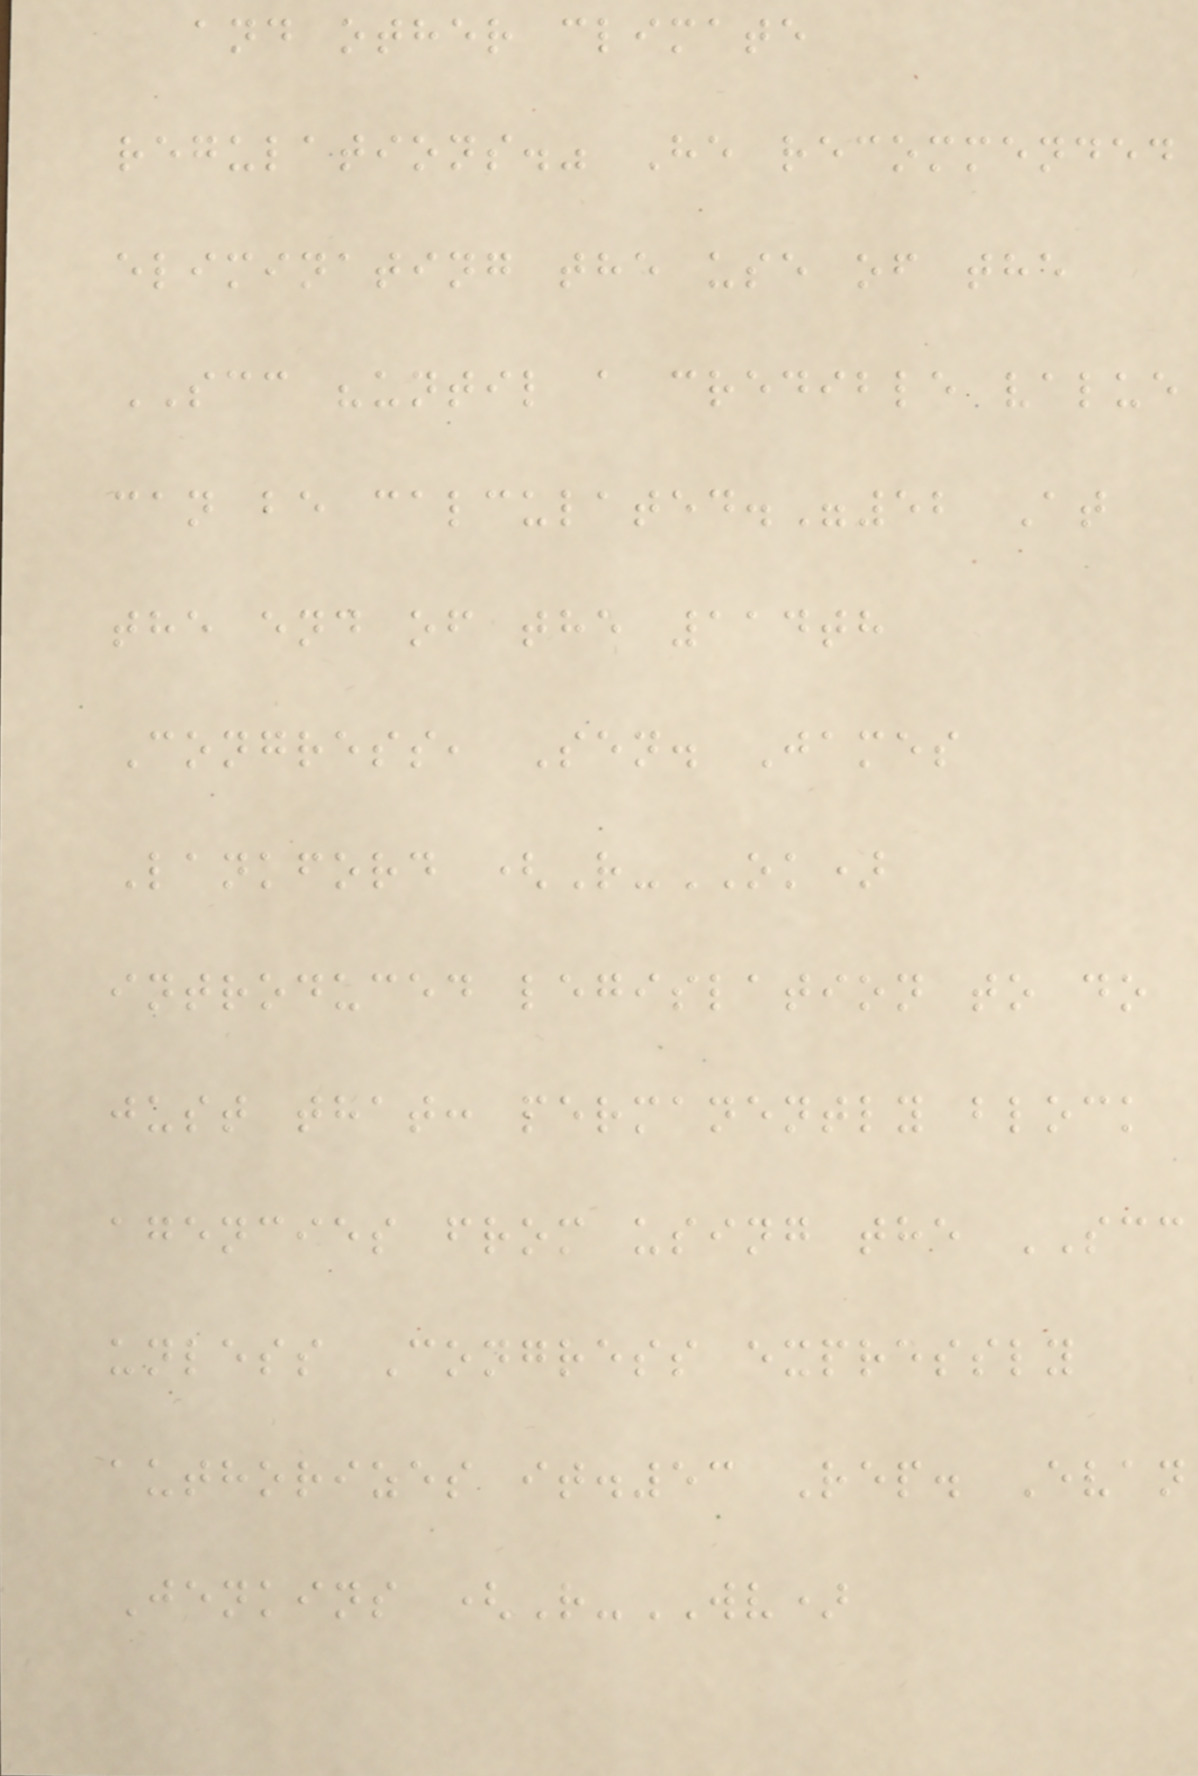and other climate
regulations." He recommended
eliminating the use of the
SCC "until a credible value
can be calculated."52 At
the end of the 114th
Congress, Sen. James
Lankford (R-OK)
introduced legislation to do
just that: permanently block
agencies from using the SCC
unless Congress expressly
authorizes it.53 Rep. Evan
Jenkins (R-WV)
